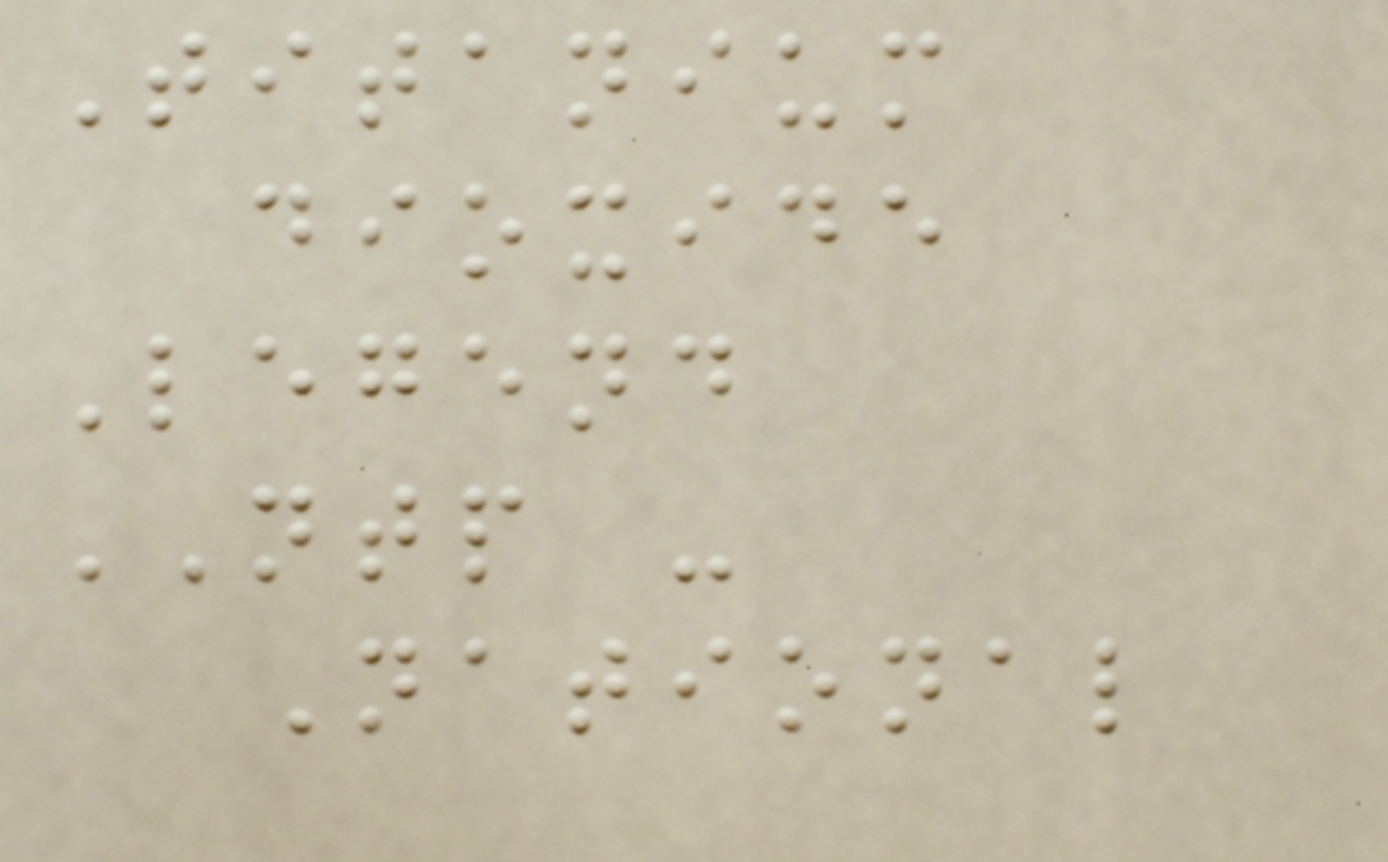Titanium
dioxide
Legend
NTP -
National
